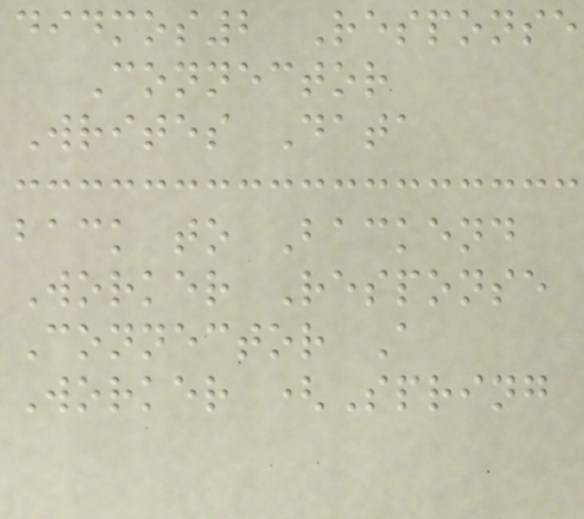didmos2 Response
Connector
Writes Data
back to Backend
Worker Response
Connector A
Worker (Spring
